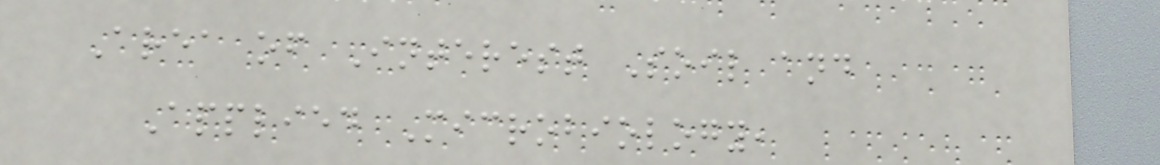Area of Interest Soil and
Applied Microbiology,
